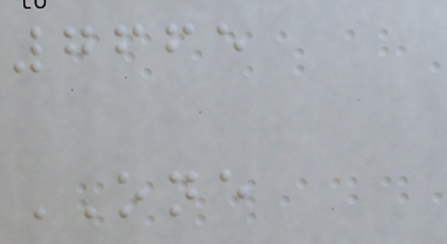7665
ONE
